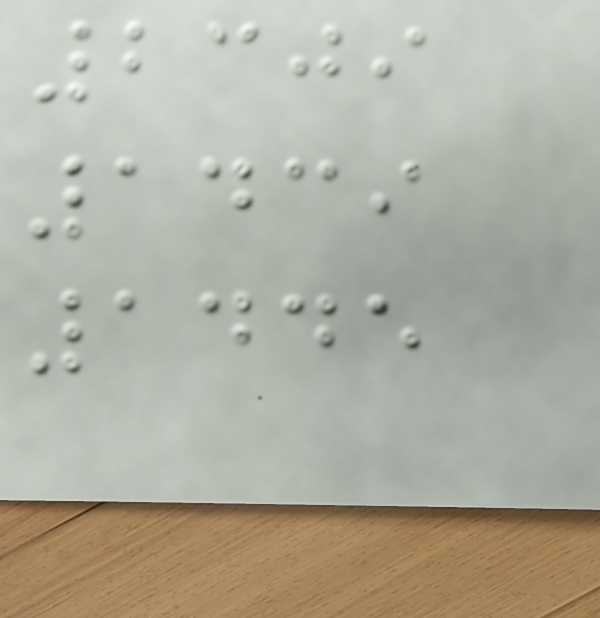2309
1439
1445
